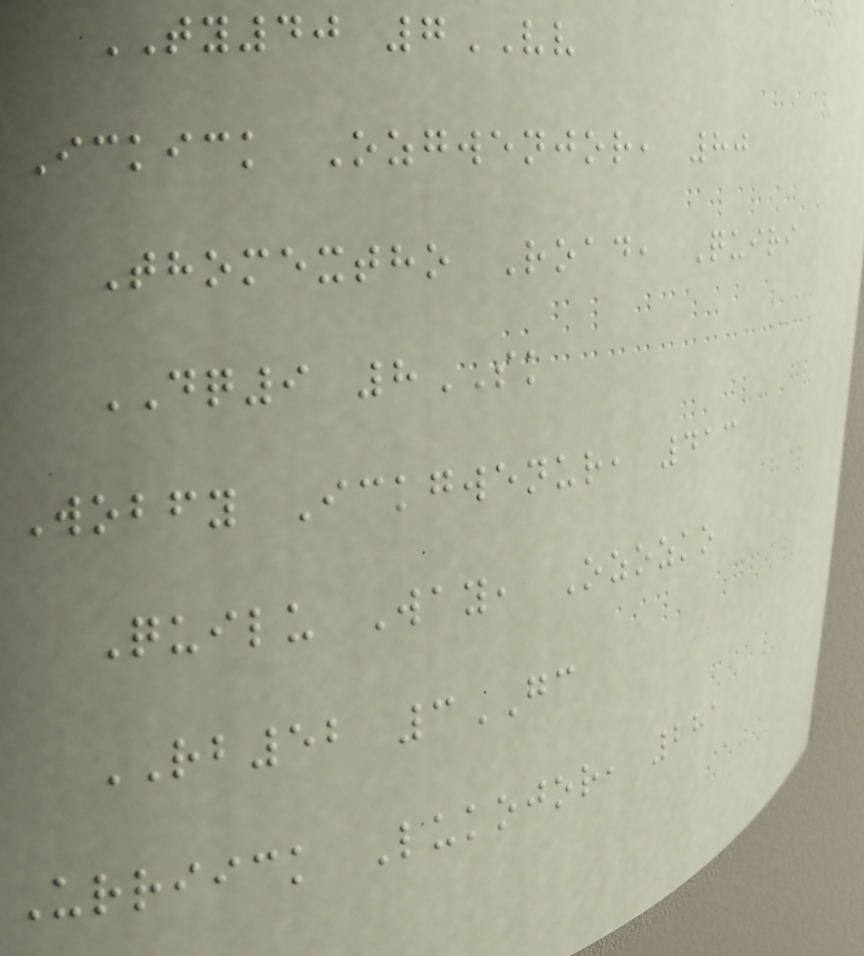TY40 7VV
Ickick Ozgwenjor, 80
Thomextho Road, Quiri
DQ9 8SK
Wobfy Ickgwenur, 413
Quilu Way, Ozozko
RB52 3GC
Urriick Lukojor, 281
